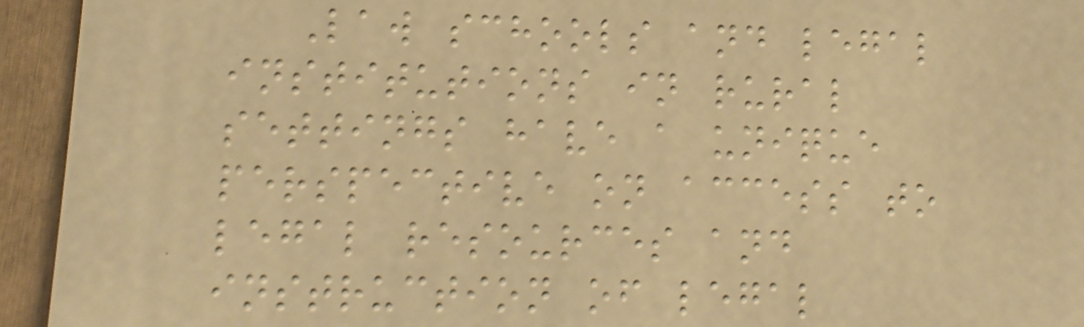Law schools and legal
institutions in rural
settings have a unique
perspective on access to
legal resources and
instruction of legal
